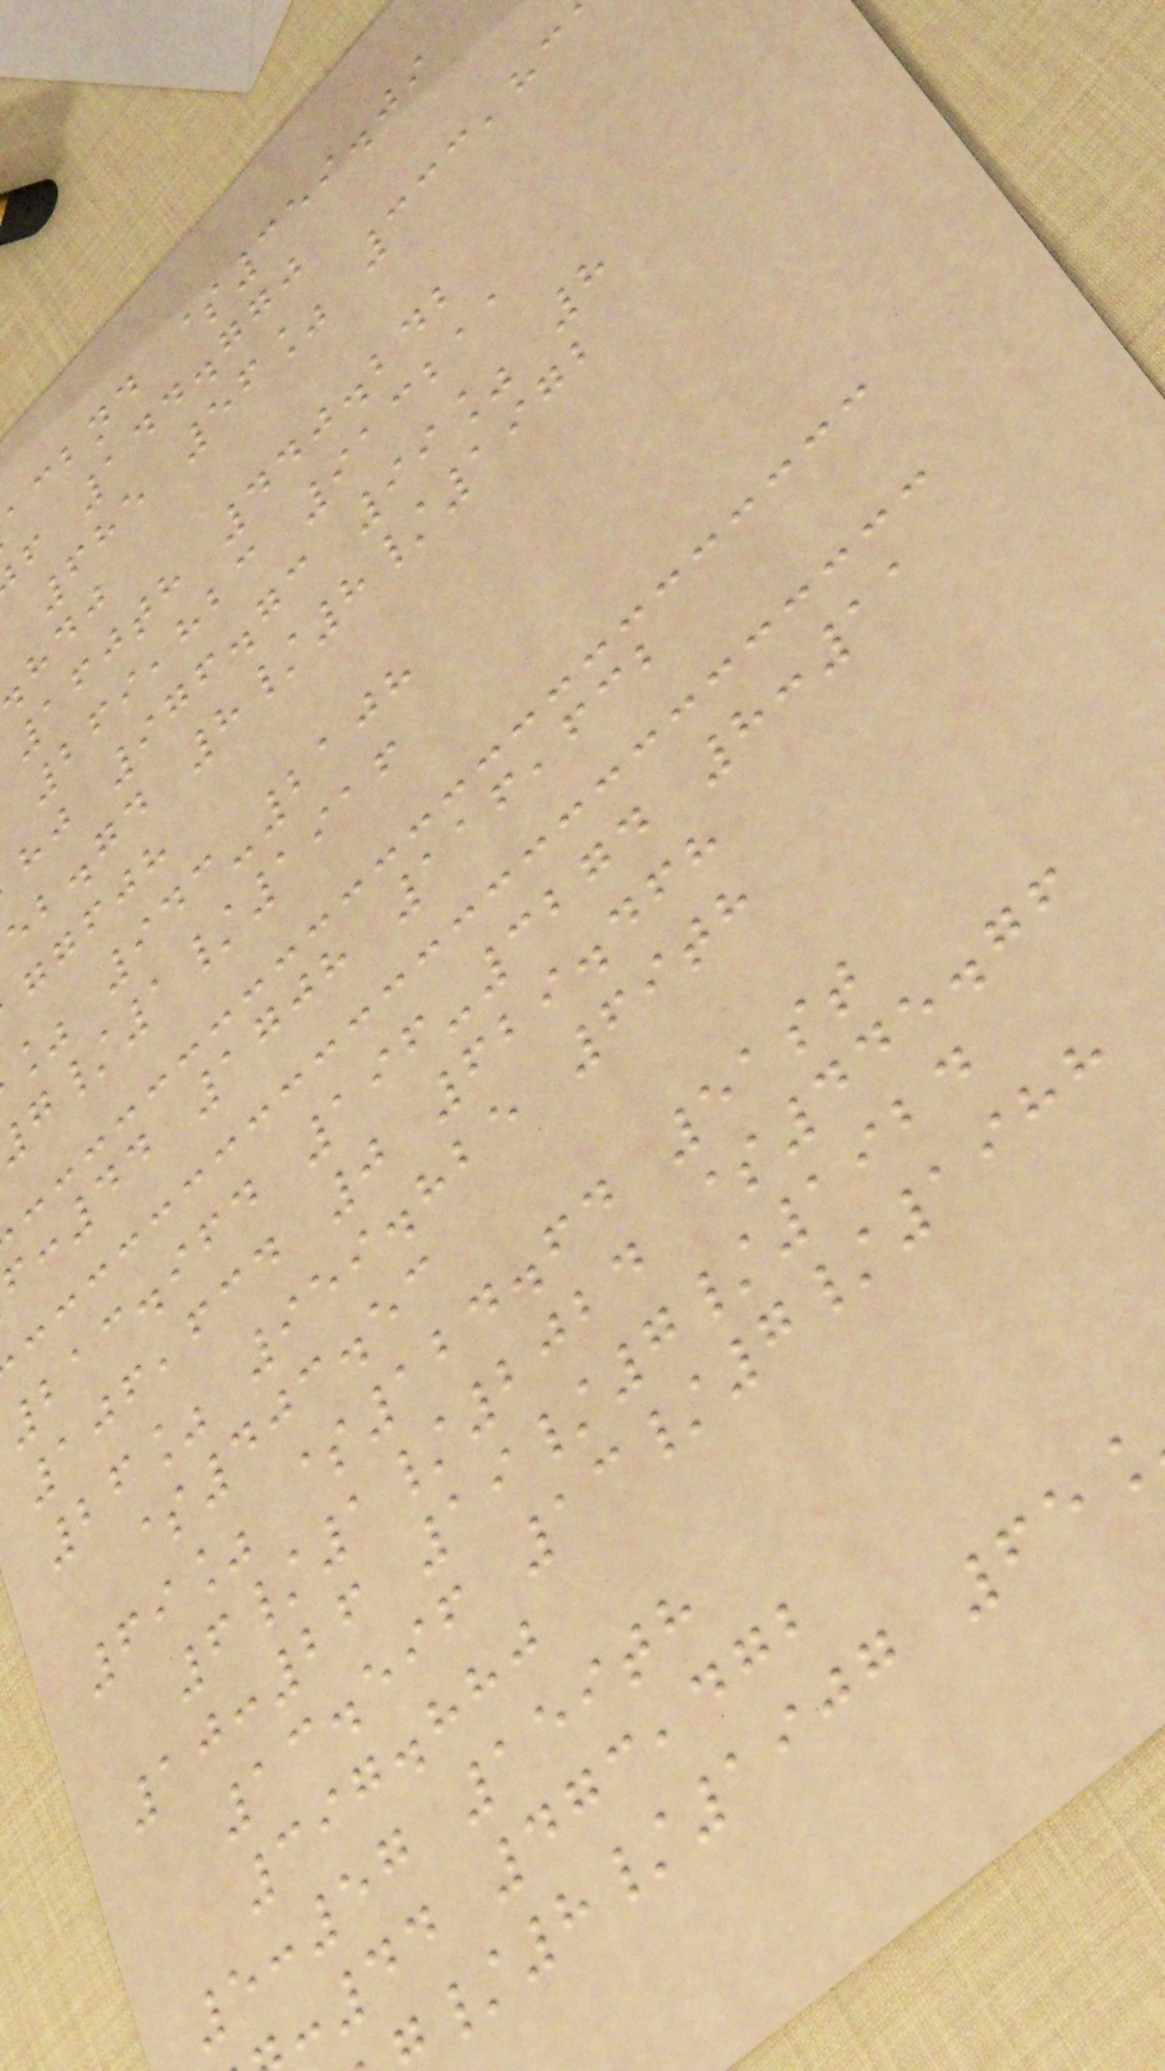acbnd $359.09
f 144.770
685 56% 333,83
160th 440.242
269,823 913211
hj 976.73 99% 8
eb.gd 8/8/1972
ggfjh
% 943-2108
/1/1916
:44 1708 116,632
213.964 196-3274 8:11
106,634 0 629.468
26% 959.825 69th
$403.53
69% $124.64 51st
6/1/2024 $445.76
10:26 19/7/1924
13.596 13/7/1988
397.880
5:57 159th
:44 473,472
/8/1907 65
